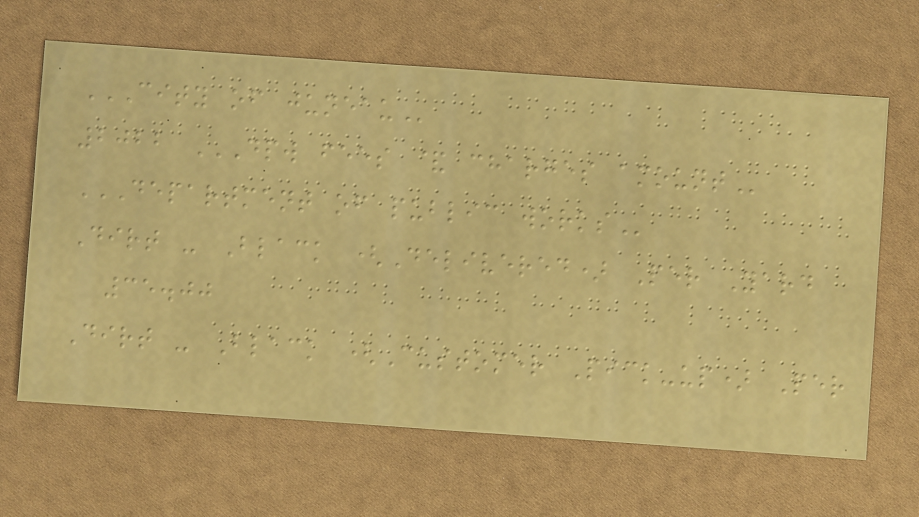CITY OF JUNEAU
2022 DPW FEES & CHARGES AMOUNT
DEPARTMENT OF PUBLIC WORKS
Dirt - Black (Delivered) Per Yard
35.00
Dirt - Black (Customer Pick-up) Per
